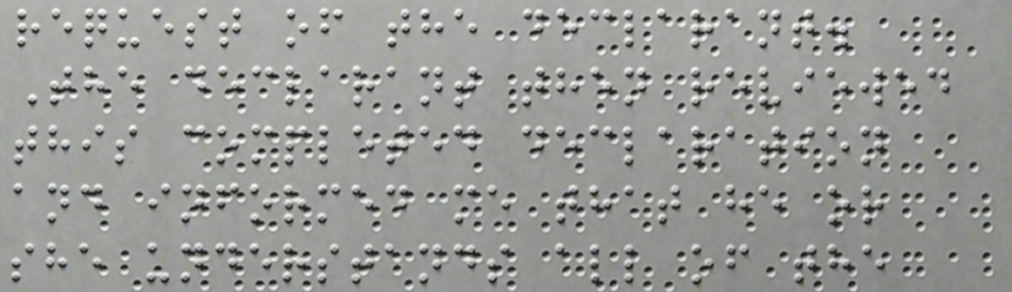request of the declarant.
The declarant then reviewed
this completed declaration
and informed me that he or
she understands all of the
